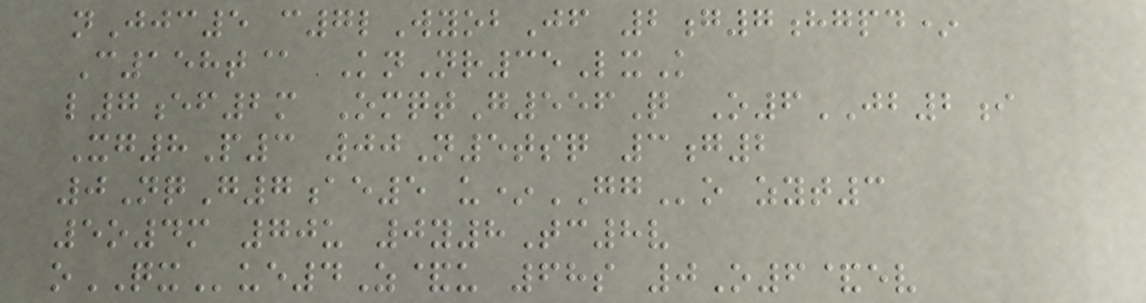nJjc5 c7lWyobJf 2g7hgpd*
C158t@ KnNr35LxK
l7ef2m OmqtG556Q O6JB2i
Xg8P3 00N5tsq 3g2
0NqG7ae5 u*GGo zyt3
5o4m 70u 0y8Tc8v
oQXue4Z&u 68s 0O6&ev
